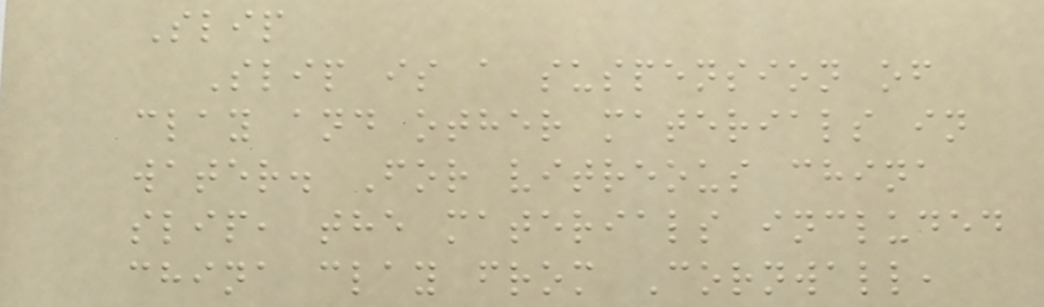Slip
Slip is a suspension of
clay and other materials in
water. For vitreous china
slip, the materials included
china clay from Cornwall,
